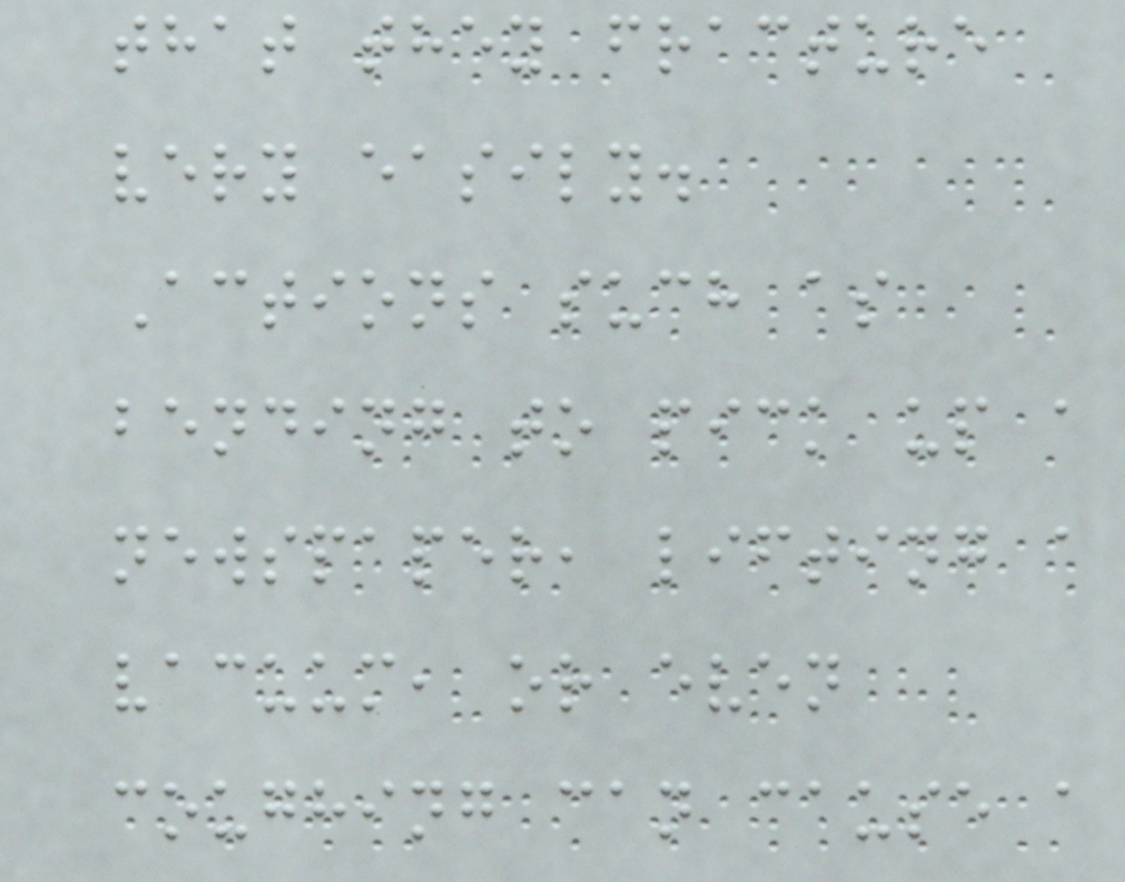that they fracture
very easily.
Actions such as
bending to pick up a
newspaper, lifting a
vacuum, or even
coughing can cause a
